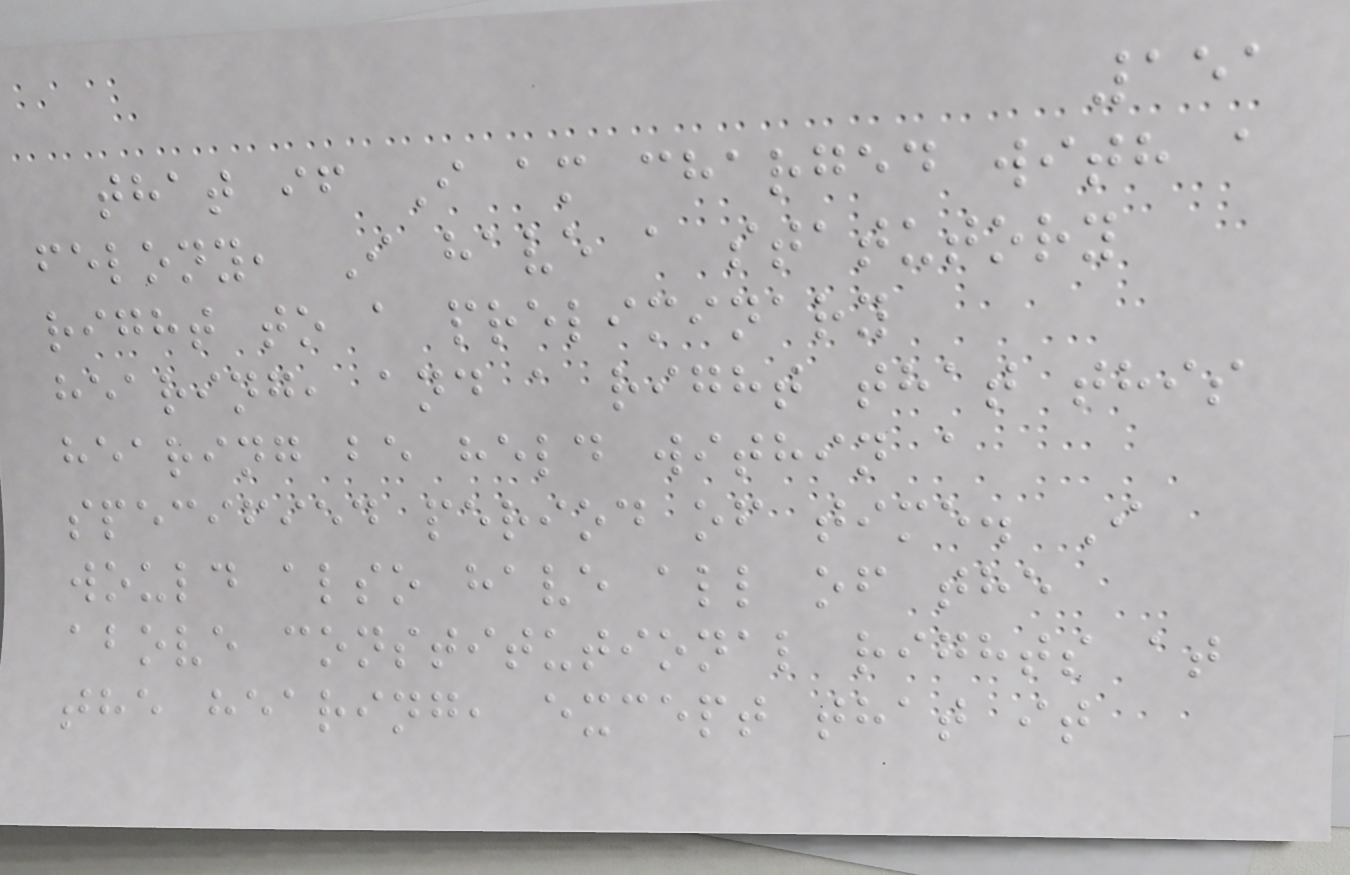151
that if I am charged with a
felony, I have a statutory
right to a preliminary
hearing, and a right that this
hearing be held within a
specified period of time. I
would also have all of the
above constitutional rights at
the hearing, except that it
